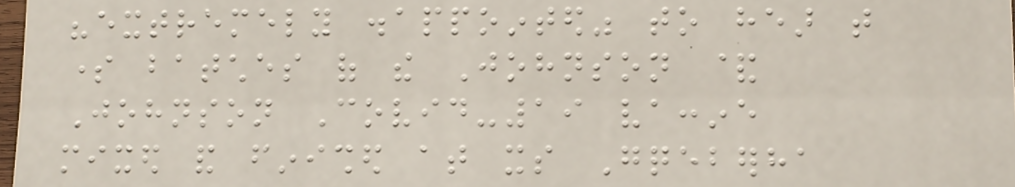"extremely disappointed" to hear that
some batches of the Johnson &
Johnson Covid-19 vaccine
mixed and finished at its Gqeberha
